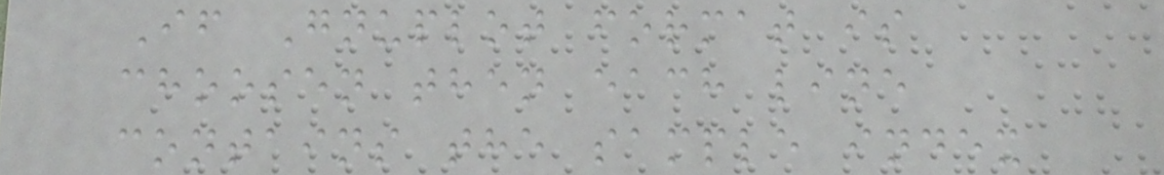If Gnuplot format is
choosen then each line
contains the sample index
